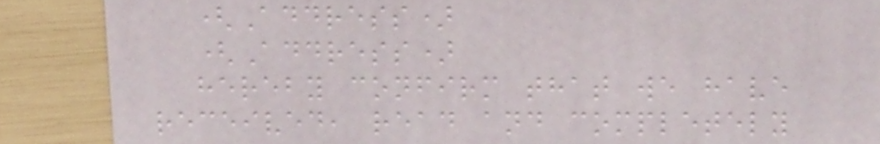(Address)
(Address)
hereby confirm that we have
received, read and completely
